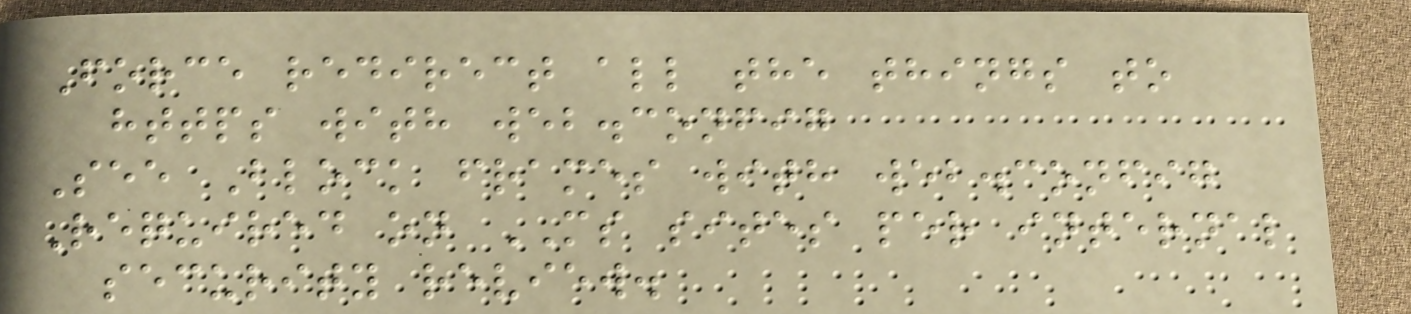Force redirect all the things to
https with web.config
See Block frames with web.config
Required on MS sites per internal
security review.
